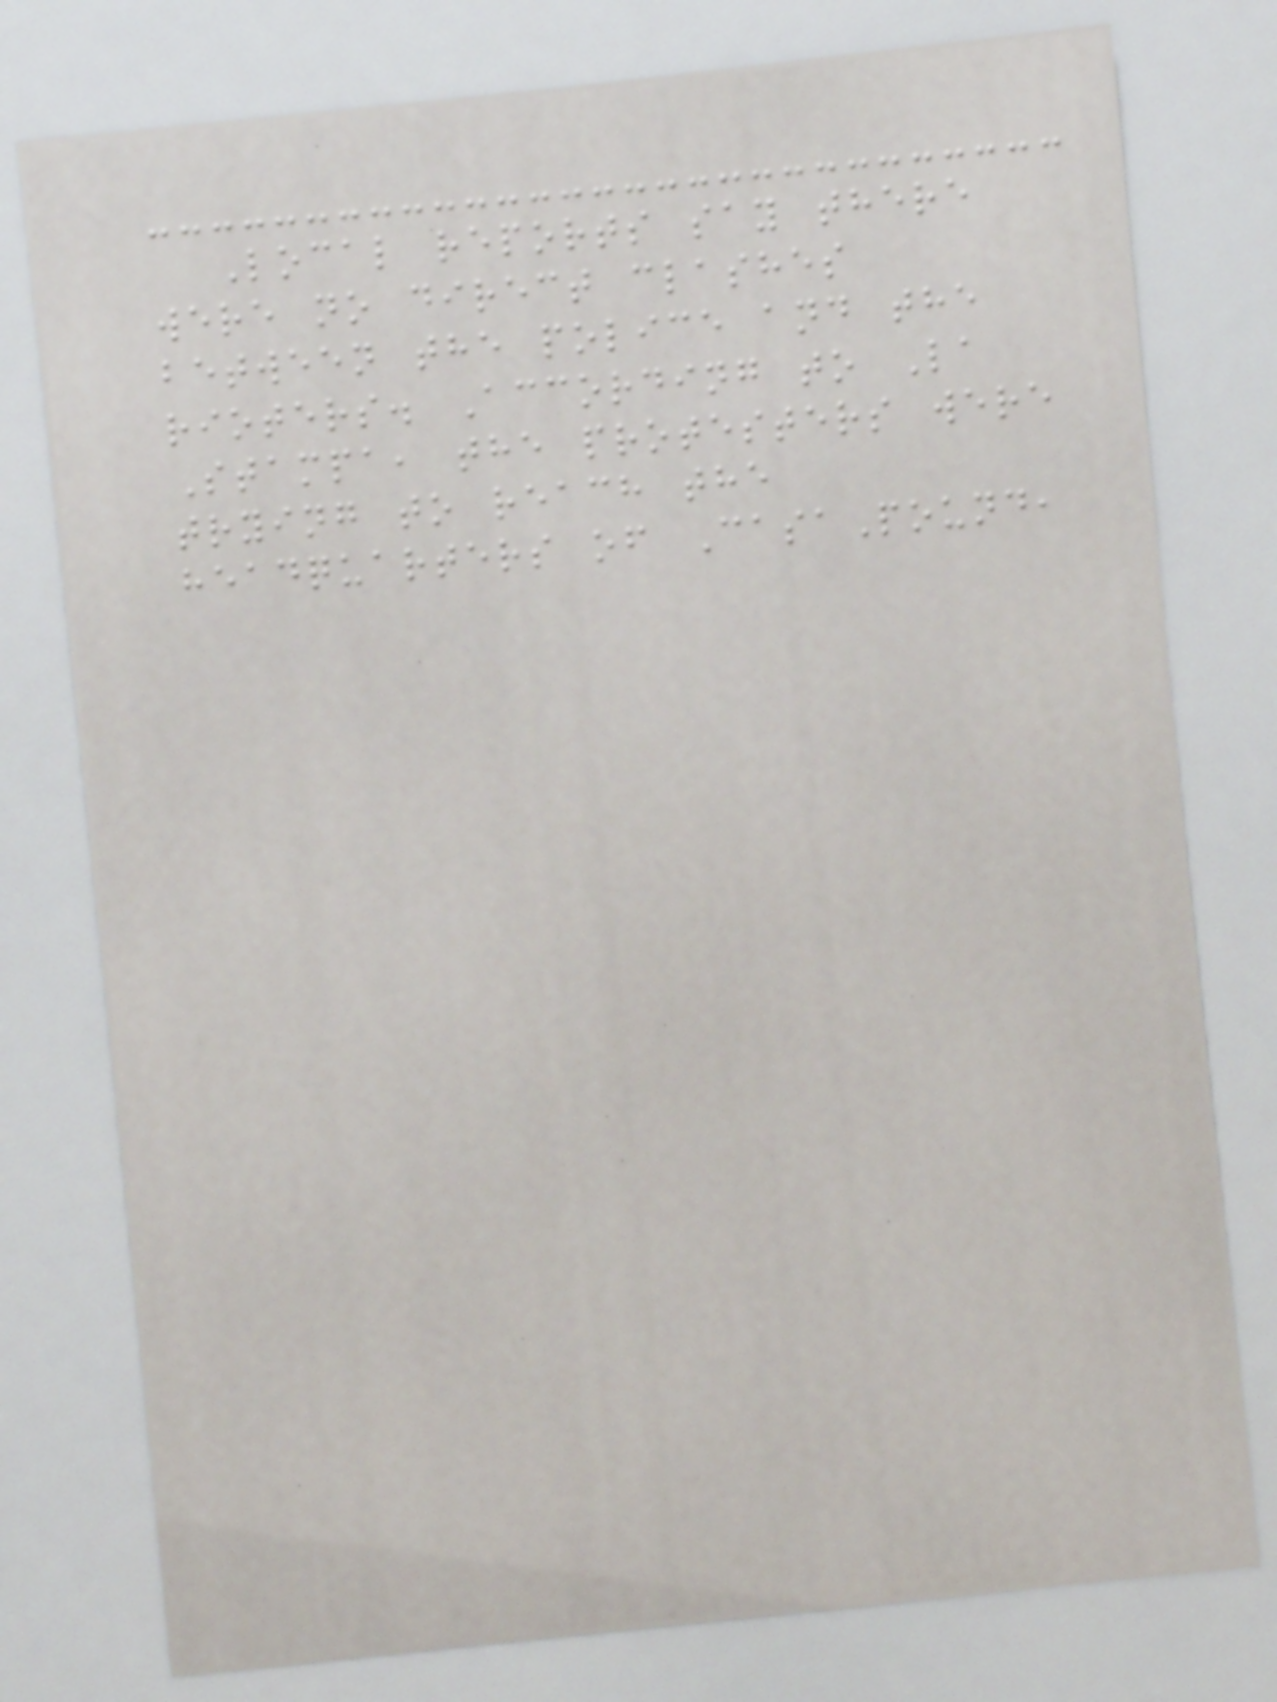Local reports say there
were no direct clashes
between the police and the
rioters. According to La
Stampa, the protesters were
trying to reach the
headquarters of CasaPound,
